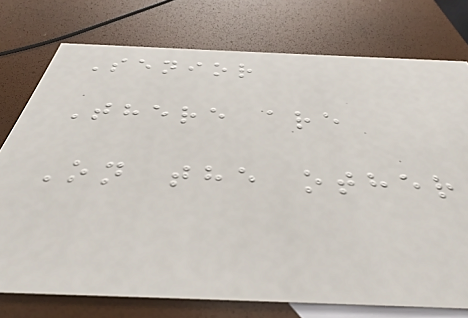Senior
There are
On the other
